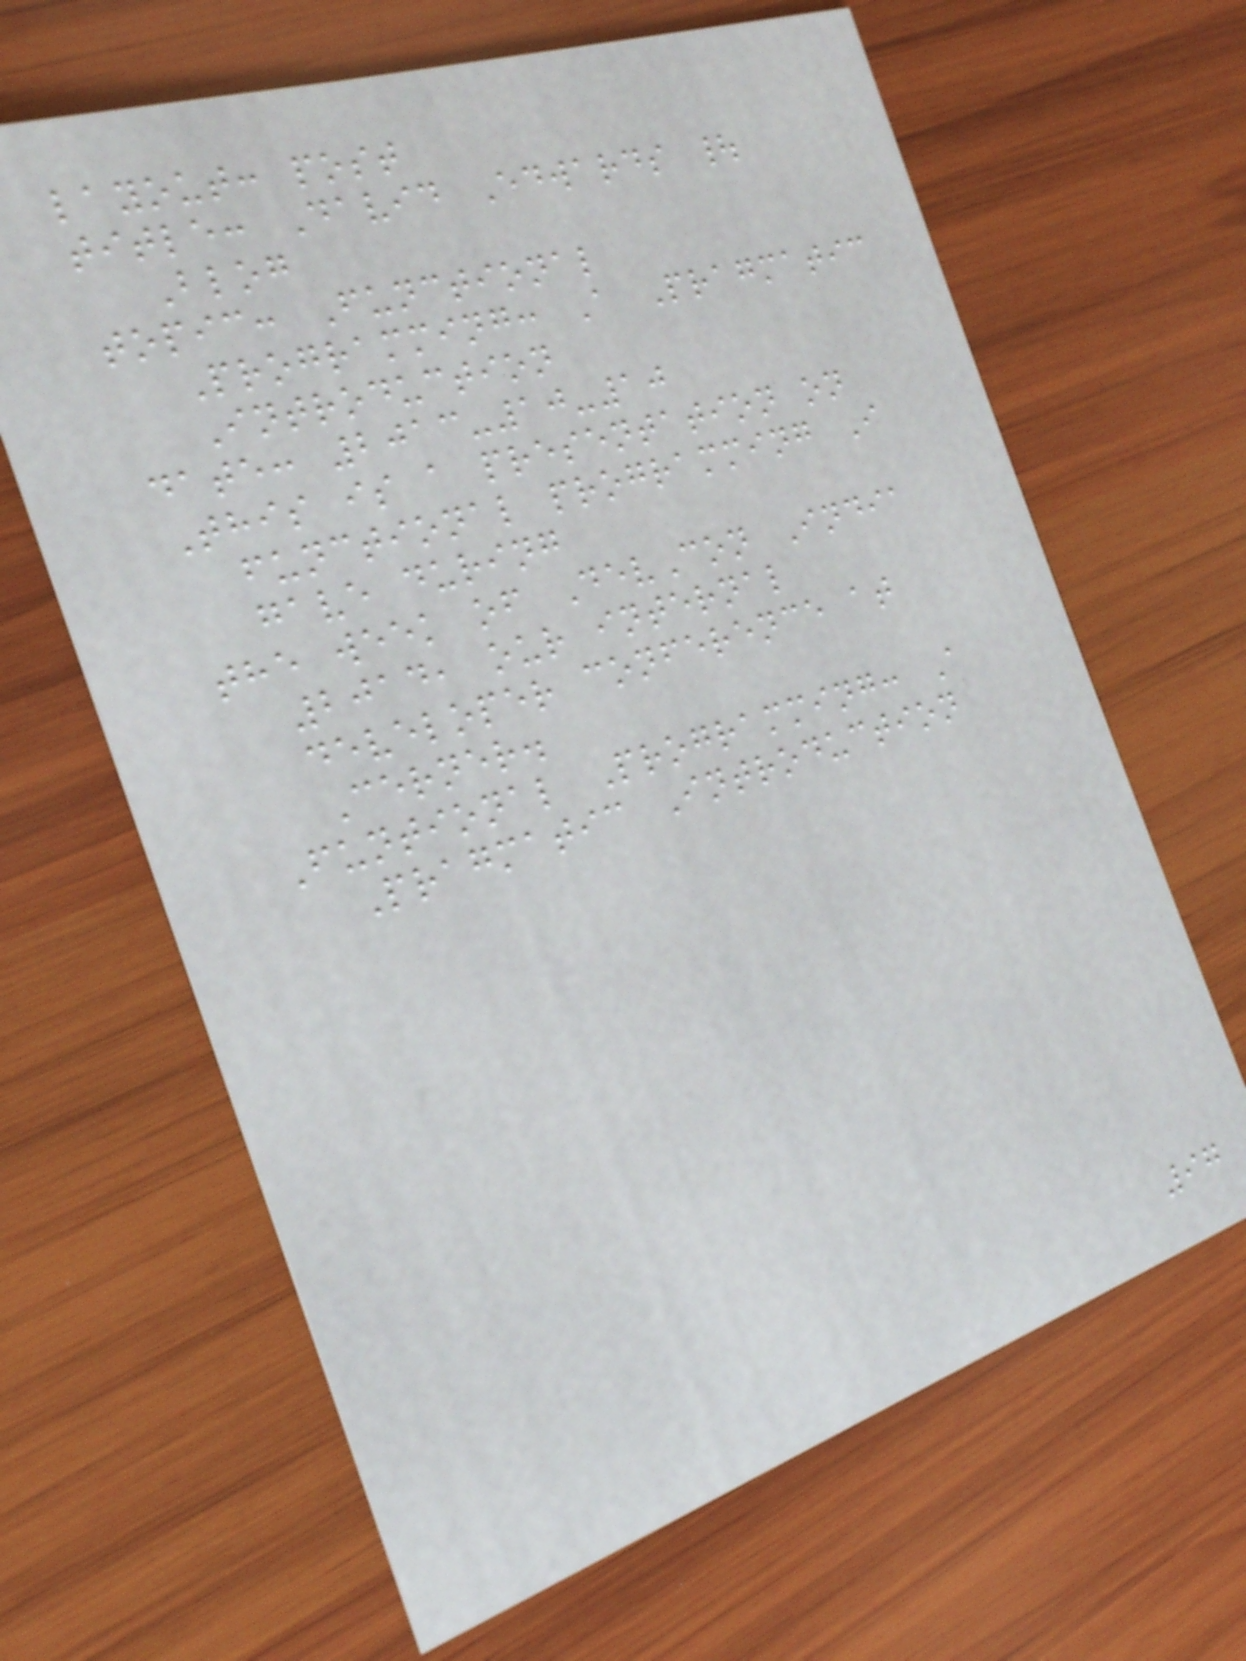layout: post
title: David Edwards |
Blog
topic: Functional
Programming: A Pragmatic
Introduction
date: 2013-10-10
This is a presentation on
functional programming I
gave during
the week of DevCon India
2014, our internal
developer conference at
Cerner.
Funtional Programming: A
Pragmatic Introduction
97
